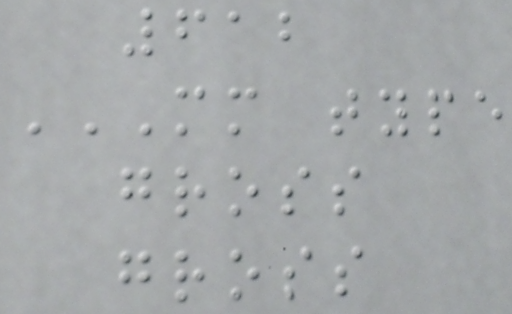612
MM TYPE
GROSS
GROSS
